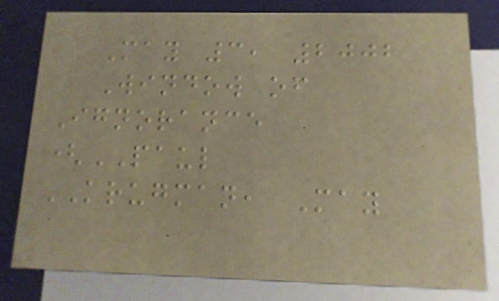May 3, 2002
Window of
Ignorance
(PAUL
KRUGMAN, May
